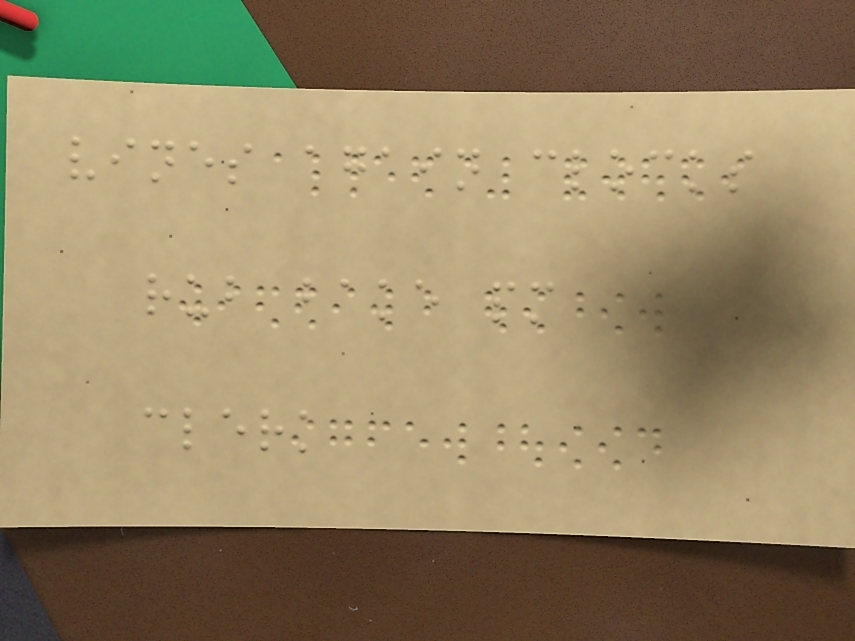vines again clocks
rub bake pm
clerk
